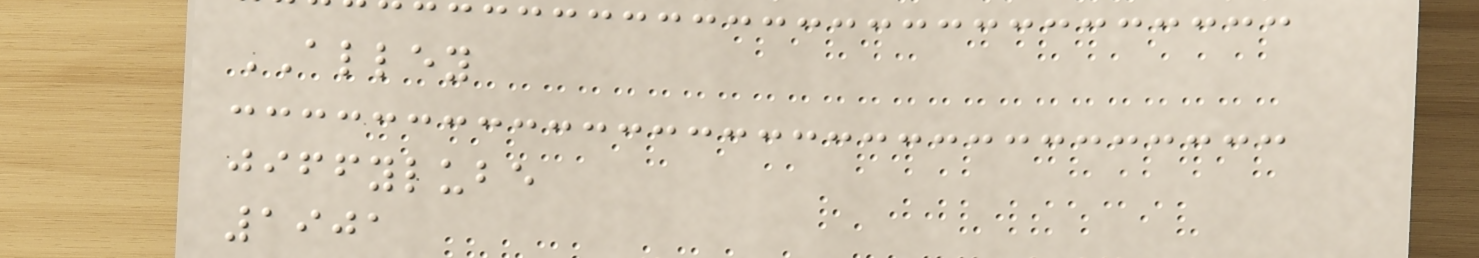ALLEY
jiffylube
1901
